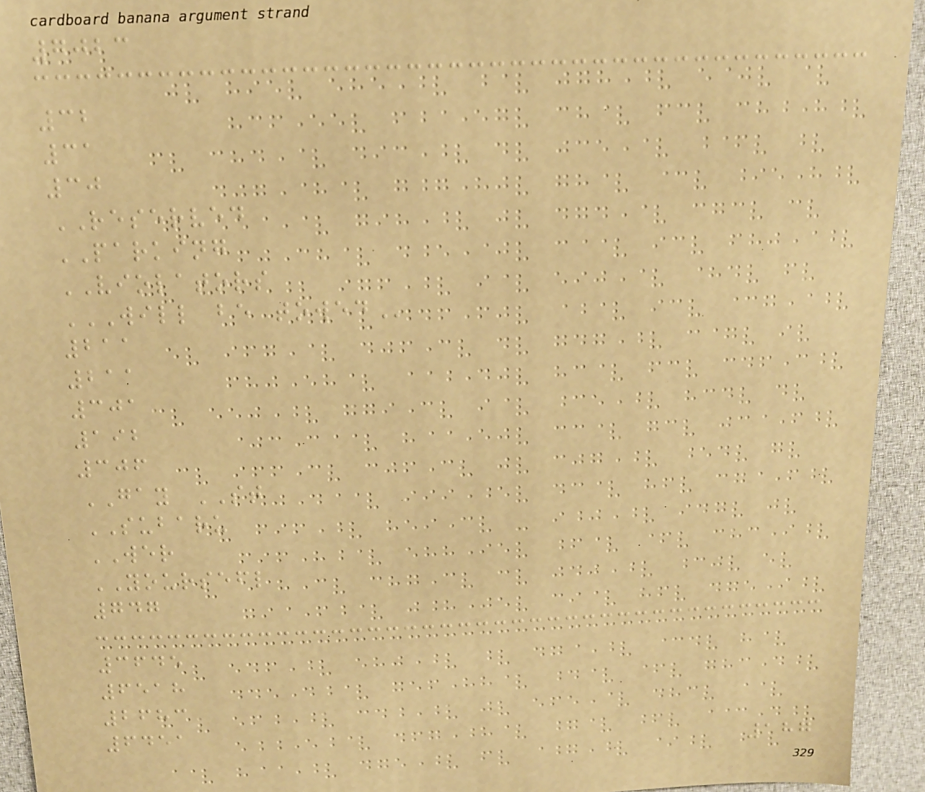7023
32
31
30
RESERVED
PARKING
VIOLATORS
WILL BE TOWED
211
211
301
192
306
GAY ST
SUBARU
WER
YOURSEFL
747
3645
6518
2683
6451
187
